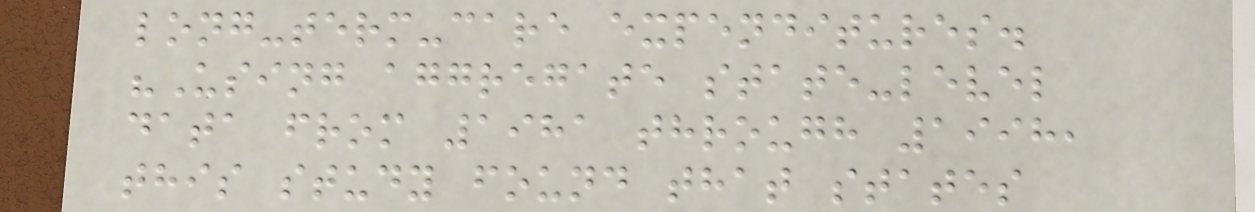long-term-care expenditures.
"Using aggregate state-level
data from 1981 through 1998,
this study found that states
